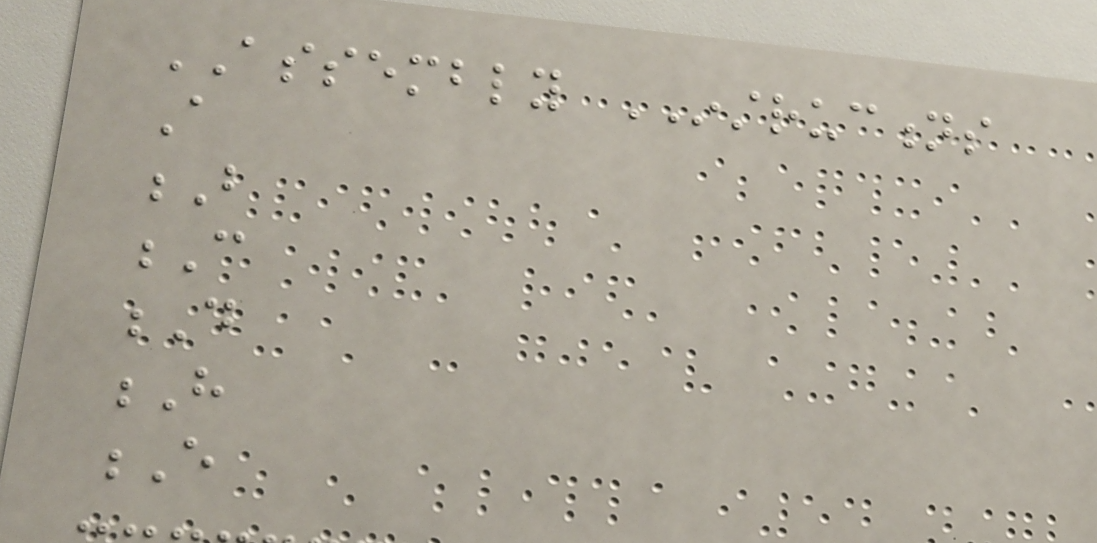ASSEMBLY INSTRUCTIONS
A
B
C
D
H
E
